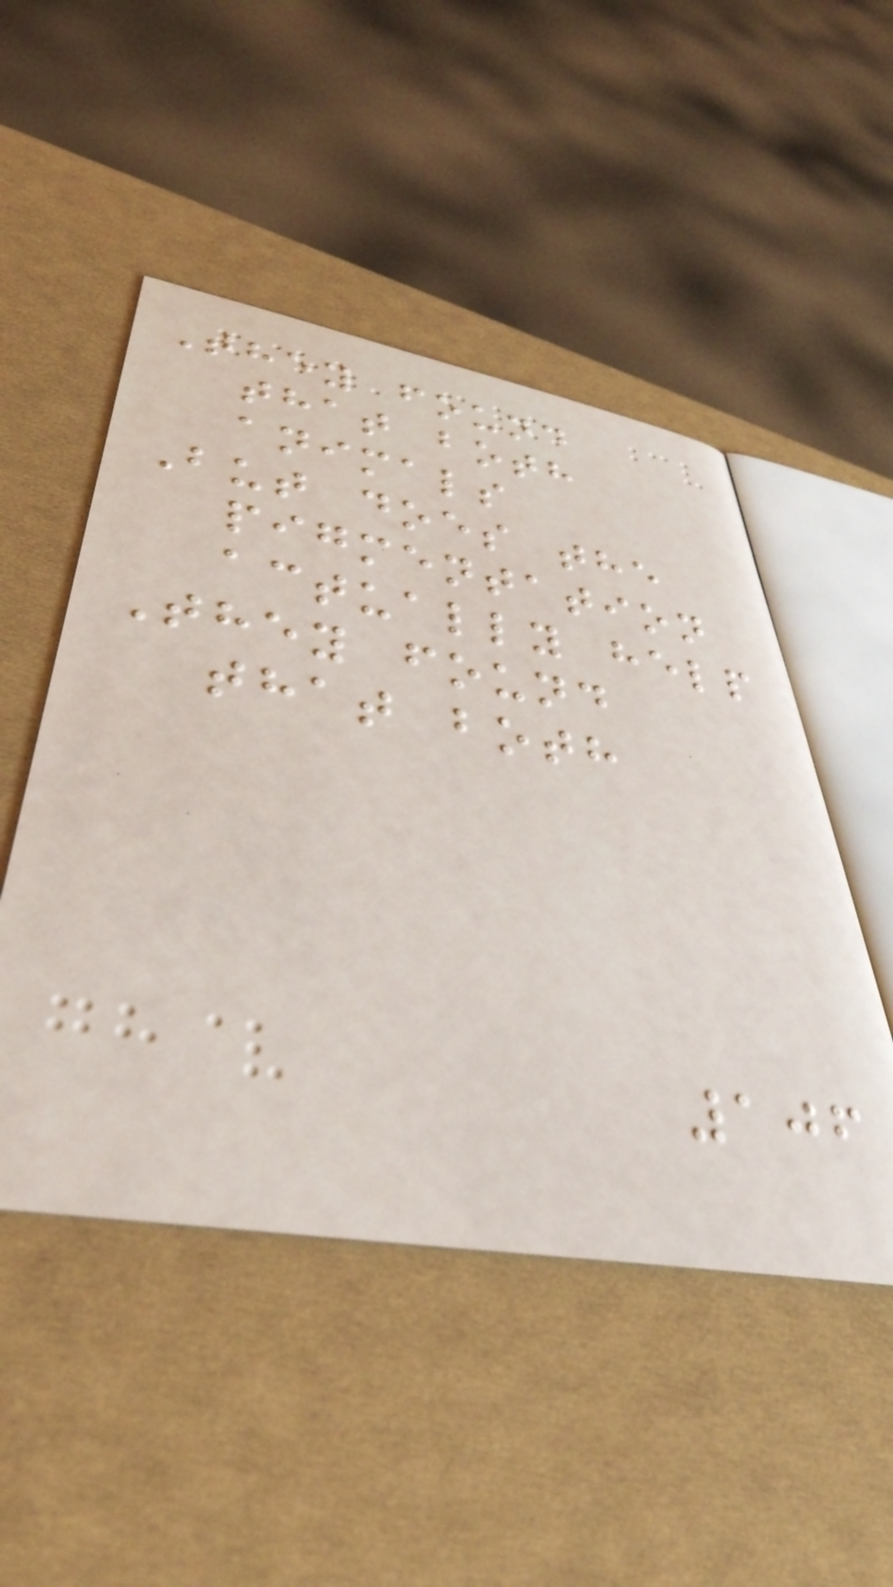They found
that both
animals
But does the
pigmentation
actually help
They found
that both
106
